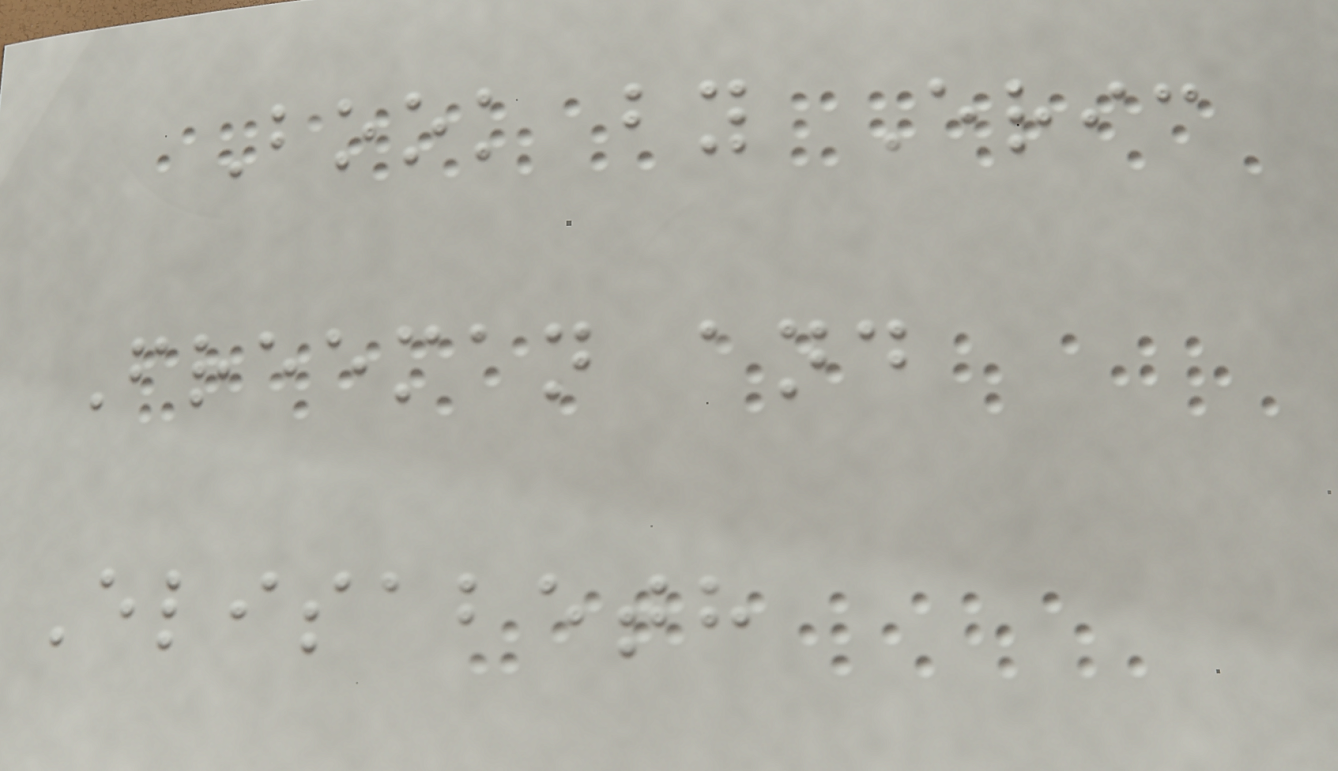Book by Eric
Freeman and
Elisabeth
